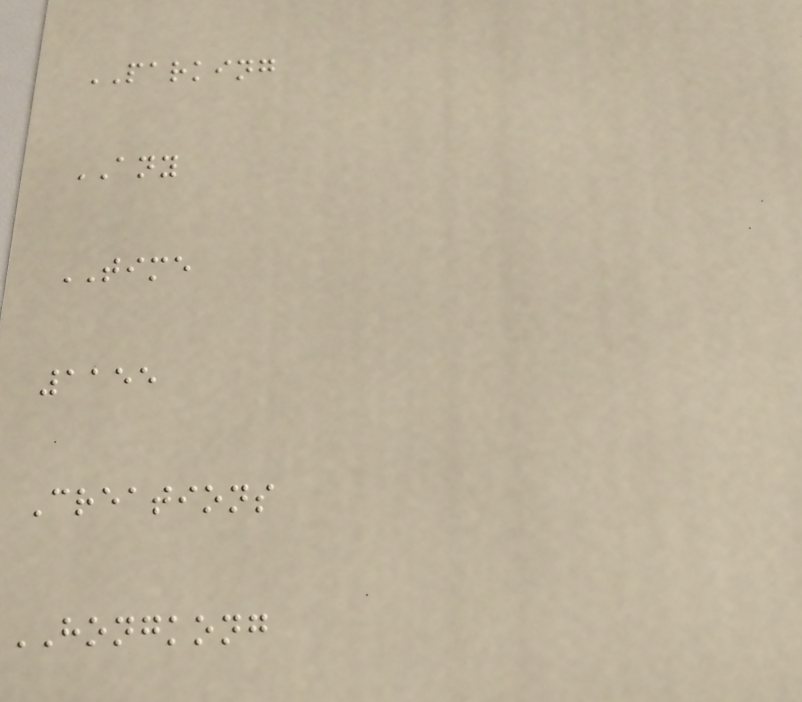PARKING
ANY
TIME
1155
Creations
HONGKONG
